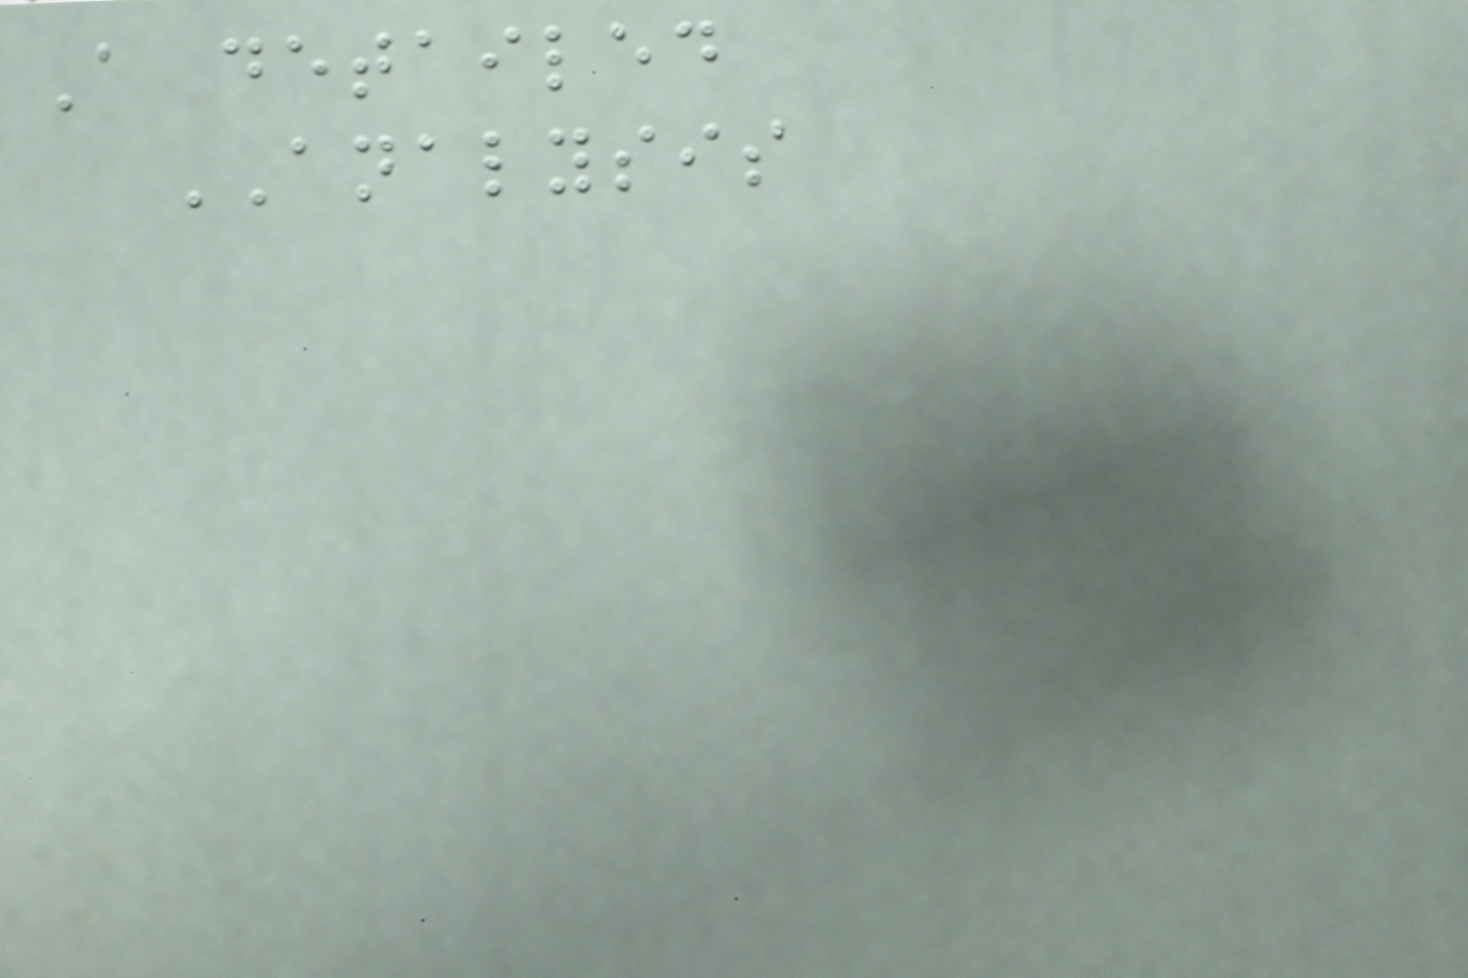A detailed
ANALYSIS
